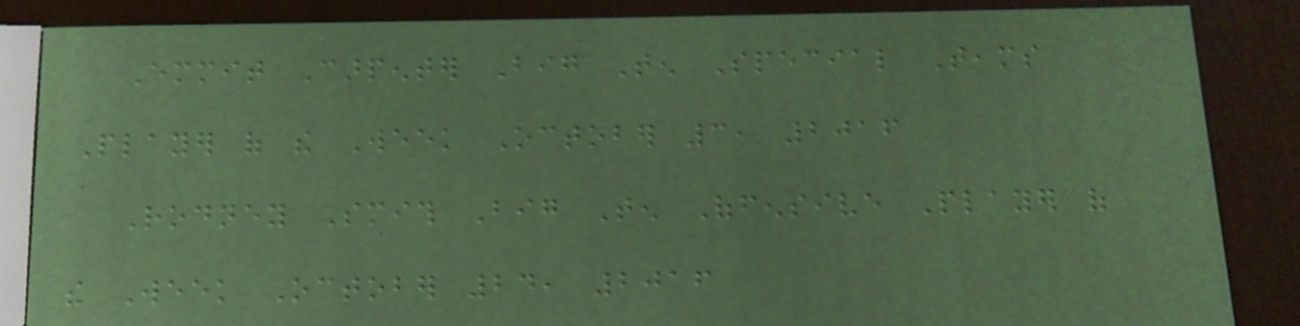Emmit Carpenter Big Ten Special Teams
Player of the Week October 3, 2016
Rodney Smith Big Ten Offensive Player of
the Week October 24, 2016
